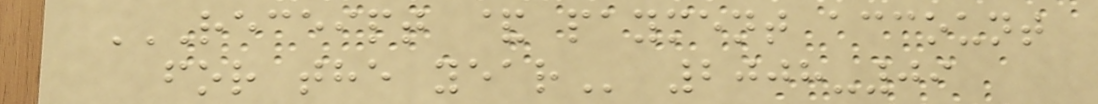RECEIPT & PAYMENT ACCOUNT
FOR THE YEAR 2008-09
